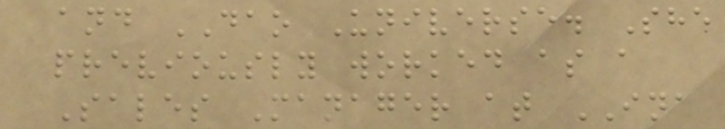and DAO Universe. She
previously worked as a
Sales Manager at INA
